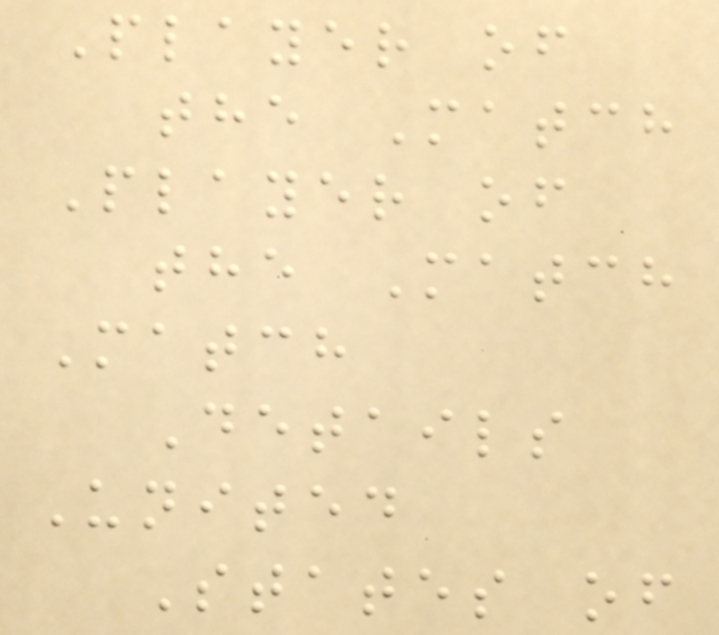Player of
the Match
Player of
the Match
Match
Details
United
States of
